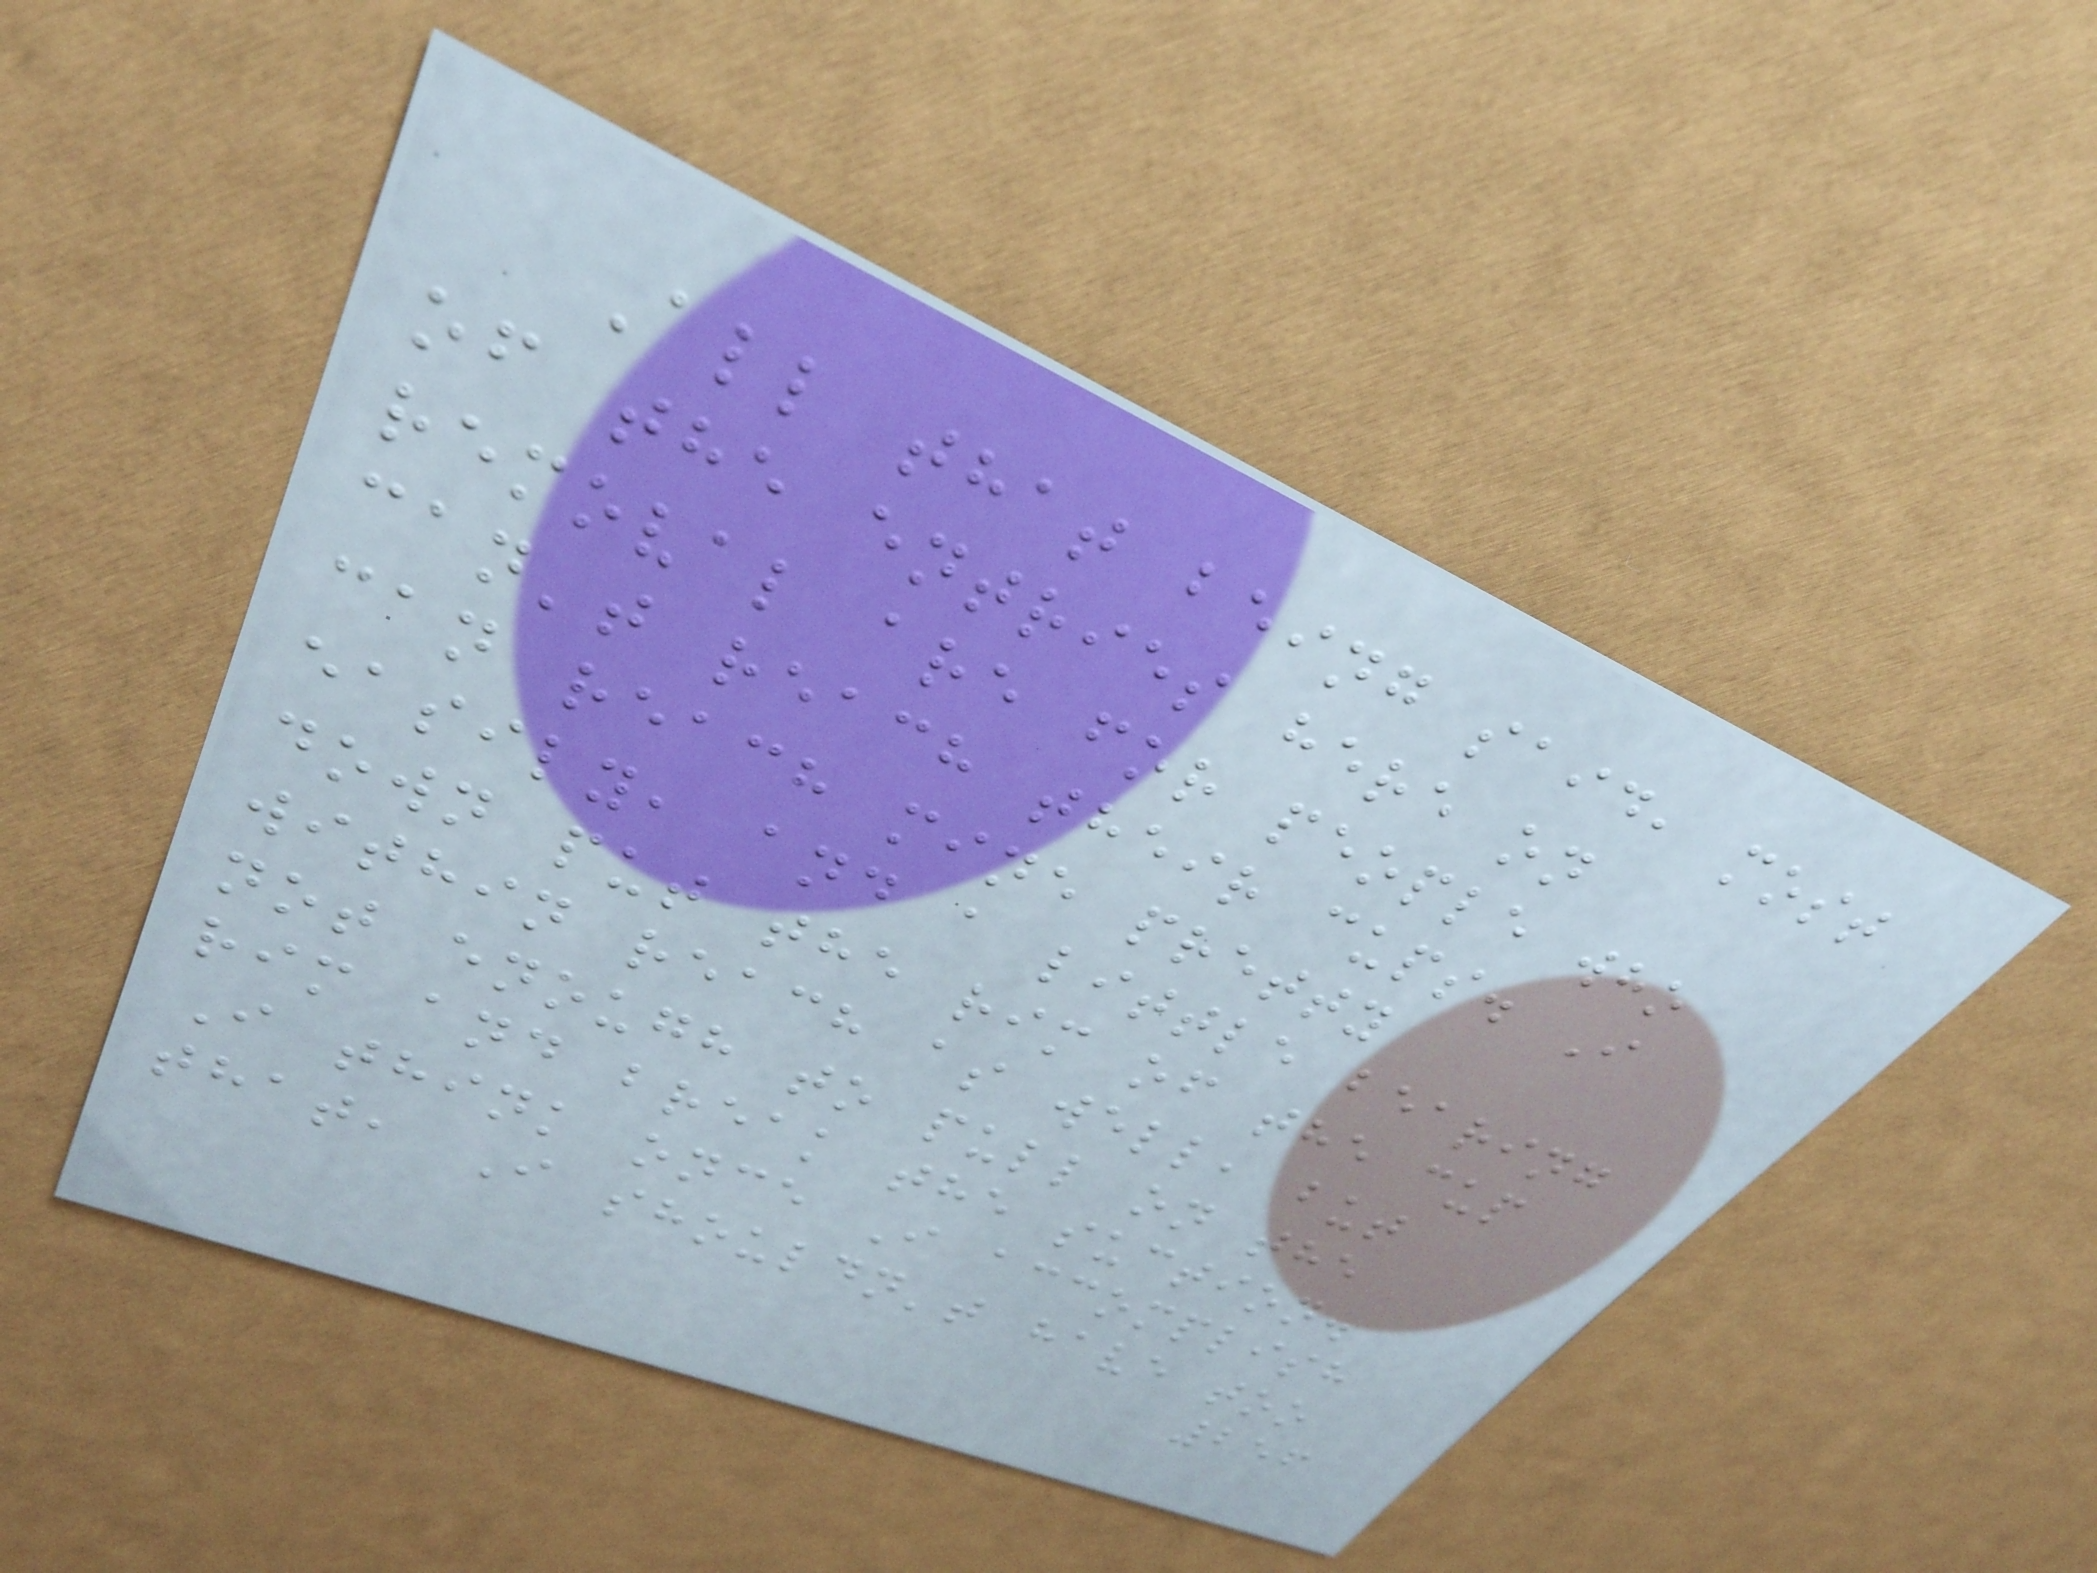All that being said, most
of the entries here on
removal are for people who
can't reach their cups. I
can reach mine pretty
easily, and a little bearing
down put the rim of the cup
within reach as well, but
not enough to pull on the
rim and break the suction.
I think once I accomplish
that, I shouldn't have too
256
